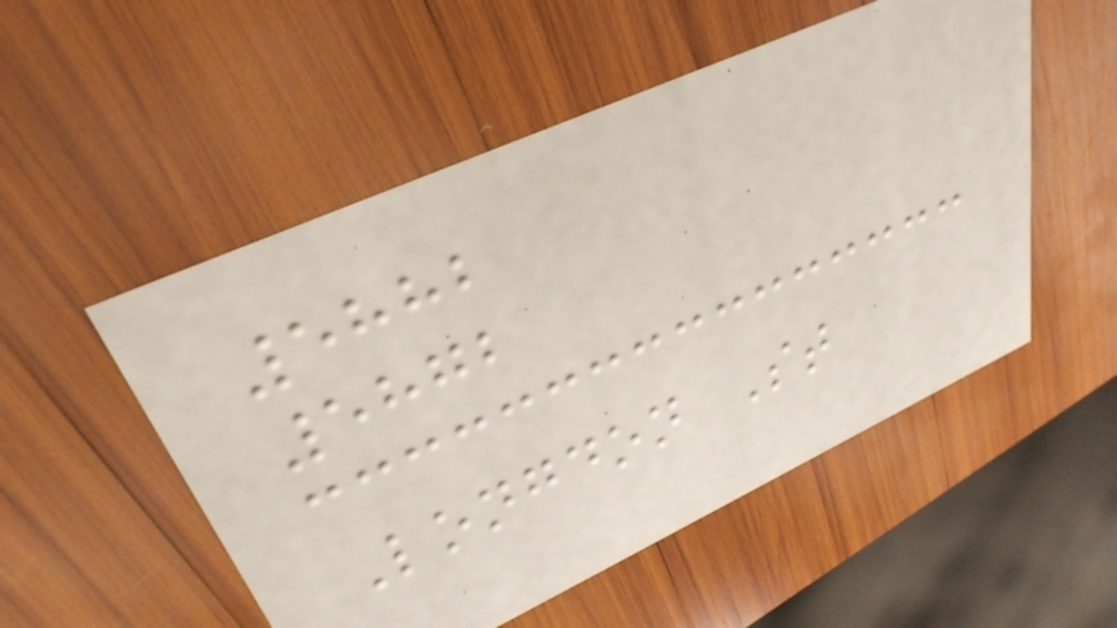5882
5872
Longdon St
